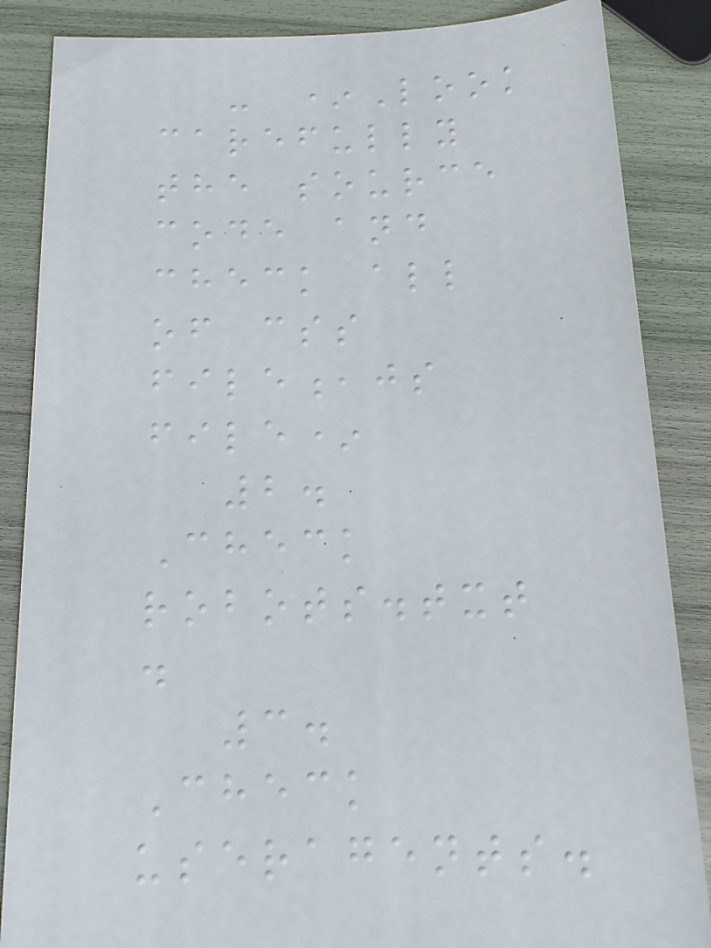- *Look
carefully
the source
code and
check all
of css
file,js
file*
2.
Check
robots.txt
.
3.
Check
useragents.
